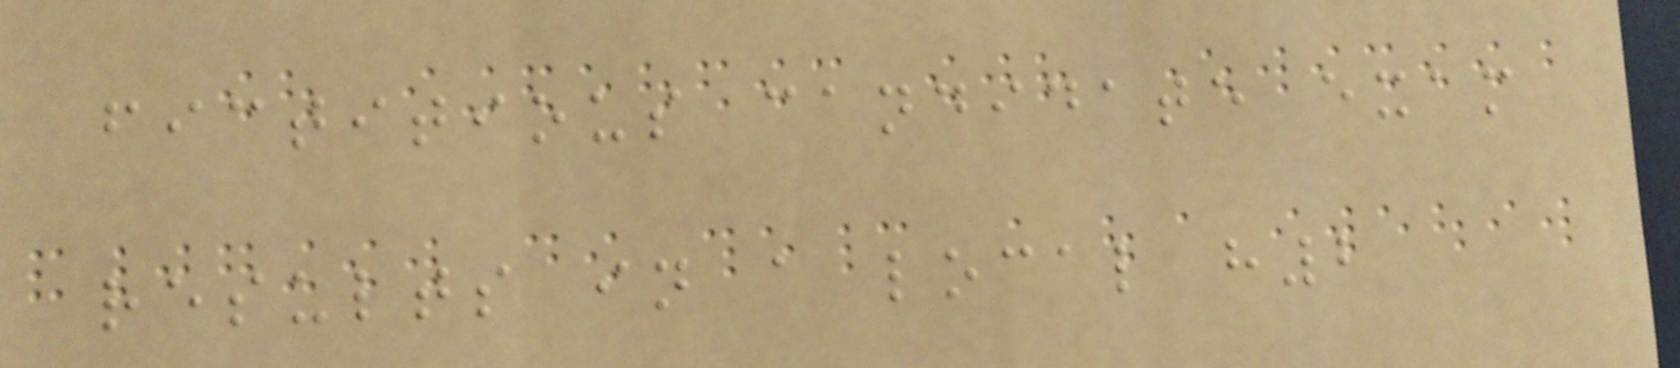fictitious candidate exam
results in a local h2
